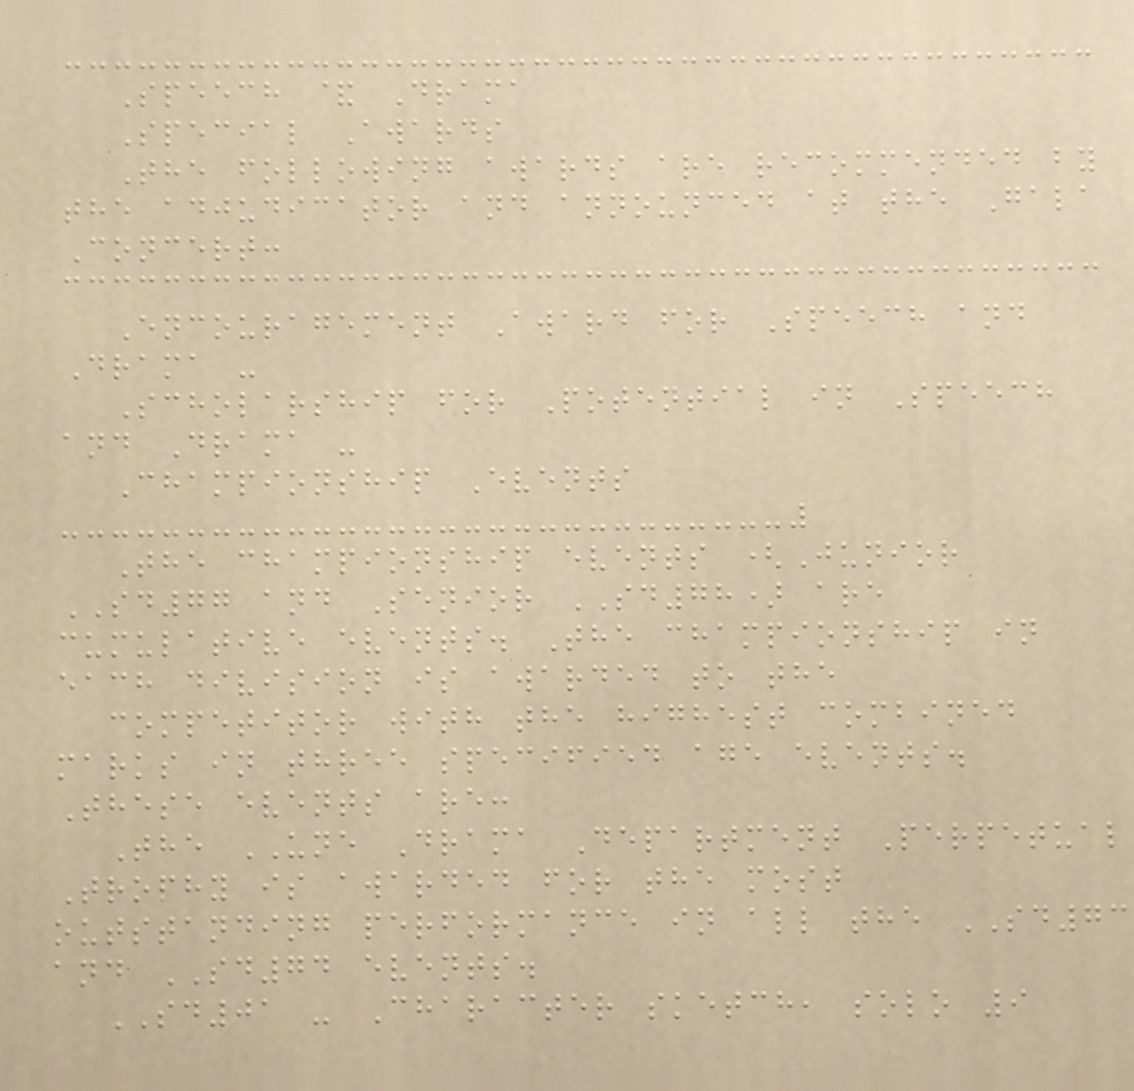Speech & Drama
Special Awards
The following awards are recommended by
the adjudicator and announced at the Gala
Concert:
Encouragement Award for Speech and
Drama -
Scholarship for Potential in Speech
and Drama -
Championship Events
The championship events (Junior
SD77 and Senior SD78) are
cumulative events. The championship in
each division is awarded to the
competitor with the highest combined
marks in three specified age events.
These events are:
The UNE Drama Department Perpetual
Trophy is awarded for the most
outstanding performance in all the SD73
and SD74 events.
SD01 - Character sketch, solo 9
